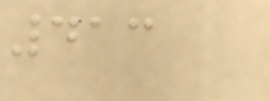413
